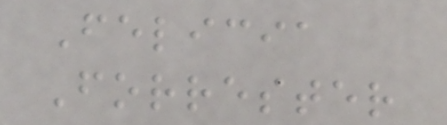Felicia
Forrester
